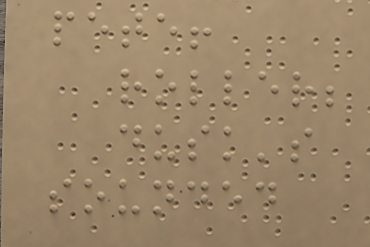pete!
roller;
dusk's
sounded
